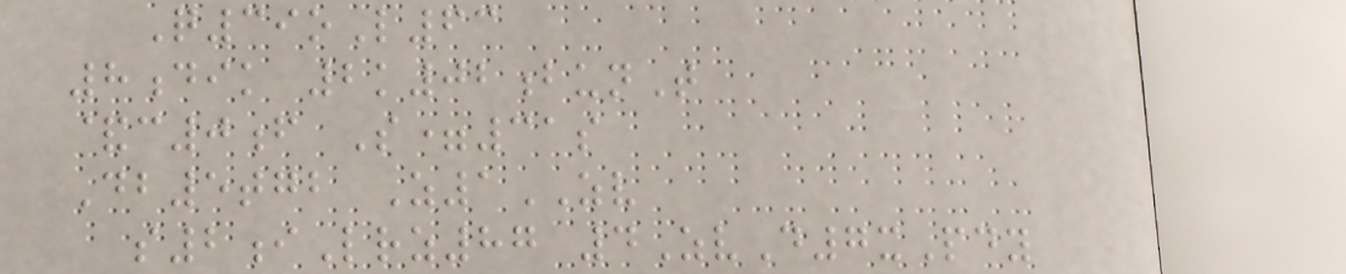Q39oL63
8dik 2k02bunT
&c0f S=31s
Db5tgb Z1ZV
s2iLrz87 4ZvD7xPdy
